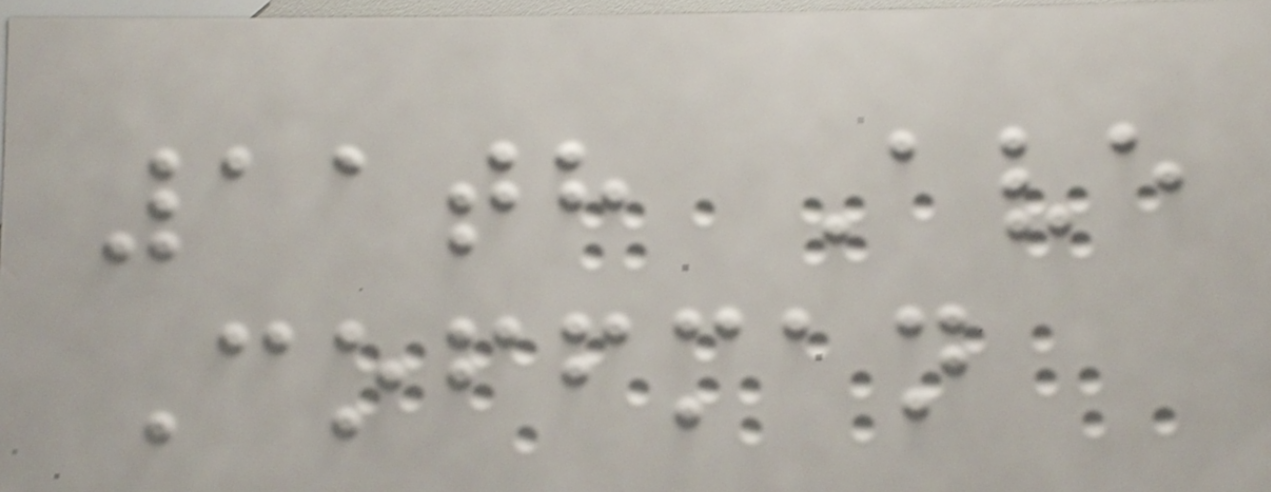11th Ave
Coffman
